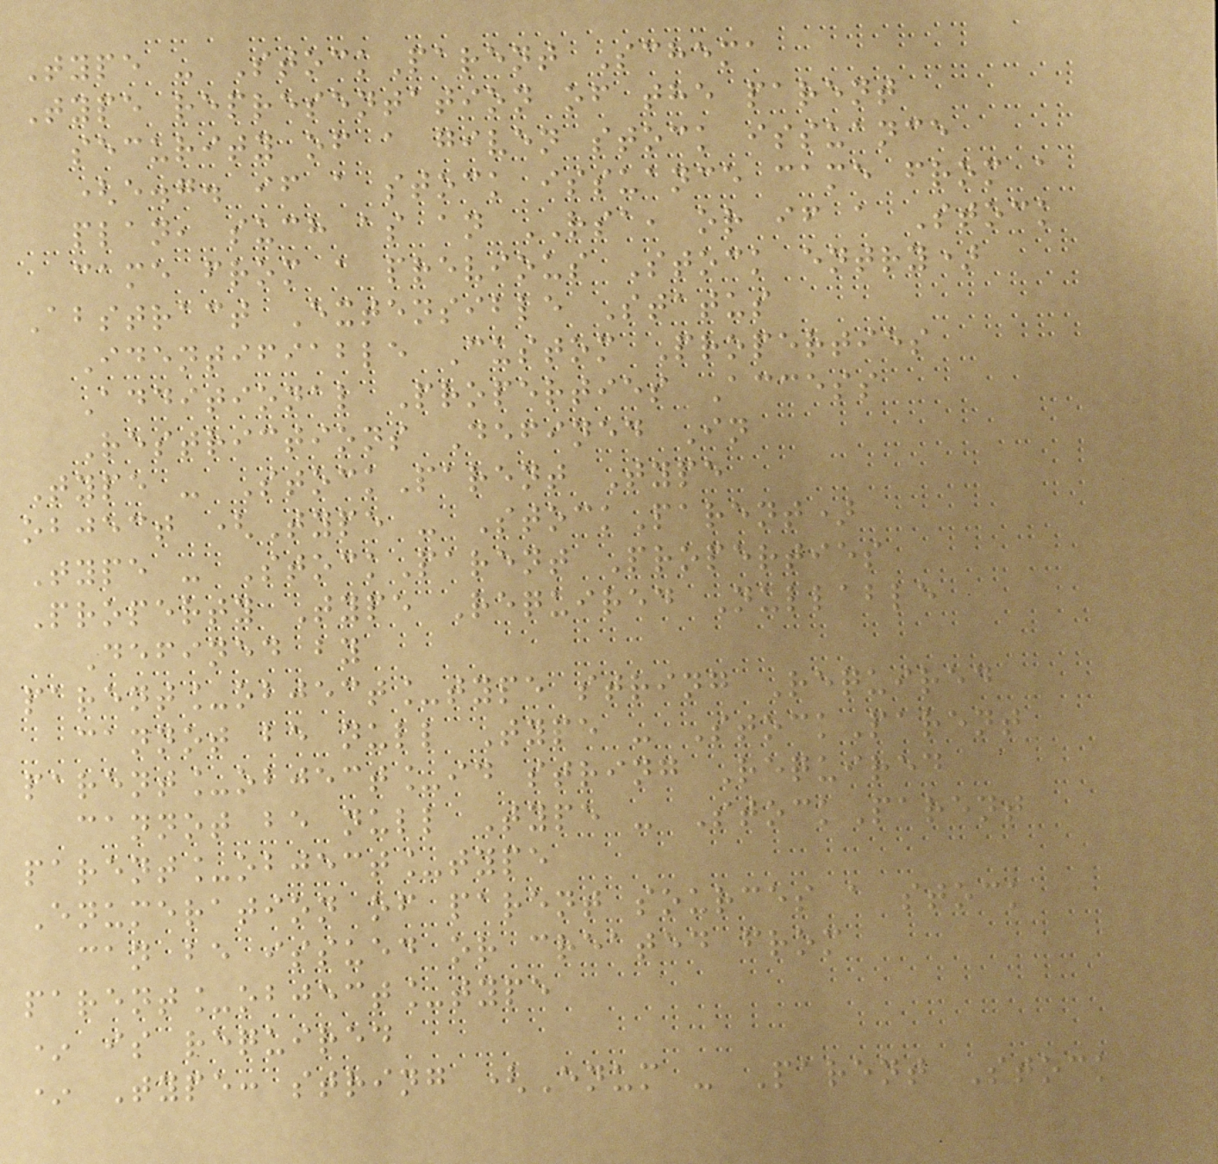Type - StockParent Schema
Type representation of the parent
security of a given stock issuance
(e.g. if a stock issuance came from a
plan, such as an RSA, or if a Stock
came from a previous Stock entry)
Abstract Extensible Status
Identifiable Custom Properties
Additional Properties Access
Restrictions Defined In
Type - StockParent Type
object (Type - StockParent)
Type - StockParent Properties
Property Type Required Nullable
Defined by
parent_object_type string Required
cannot be null Type - StockParent
parent_object_id string Required
cannot be null Type - StockParent
parent_object_type
Enumeration of parent sources a stock
can be issued or created from
parent_object_type
* is required
* Type: string (Enum - Parent Stock
